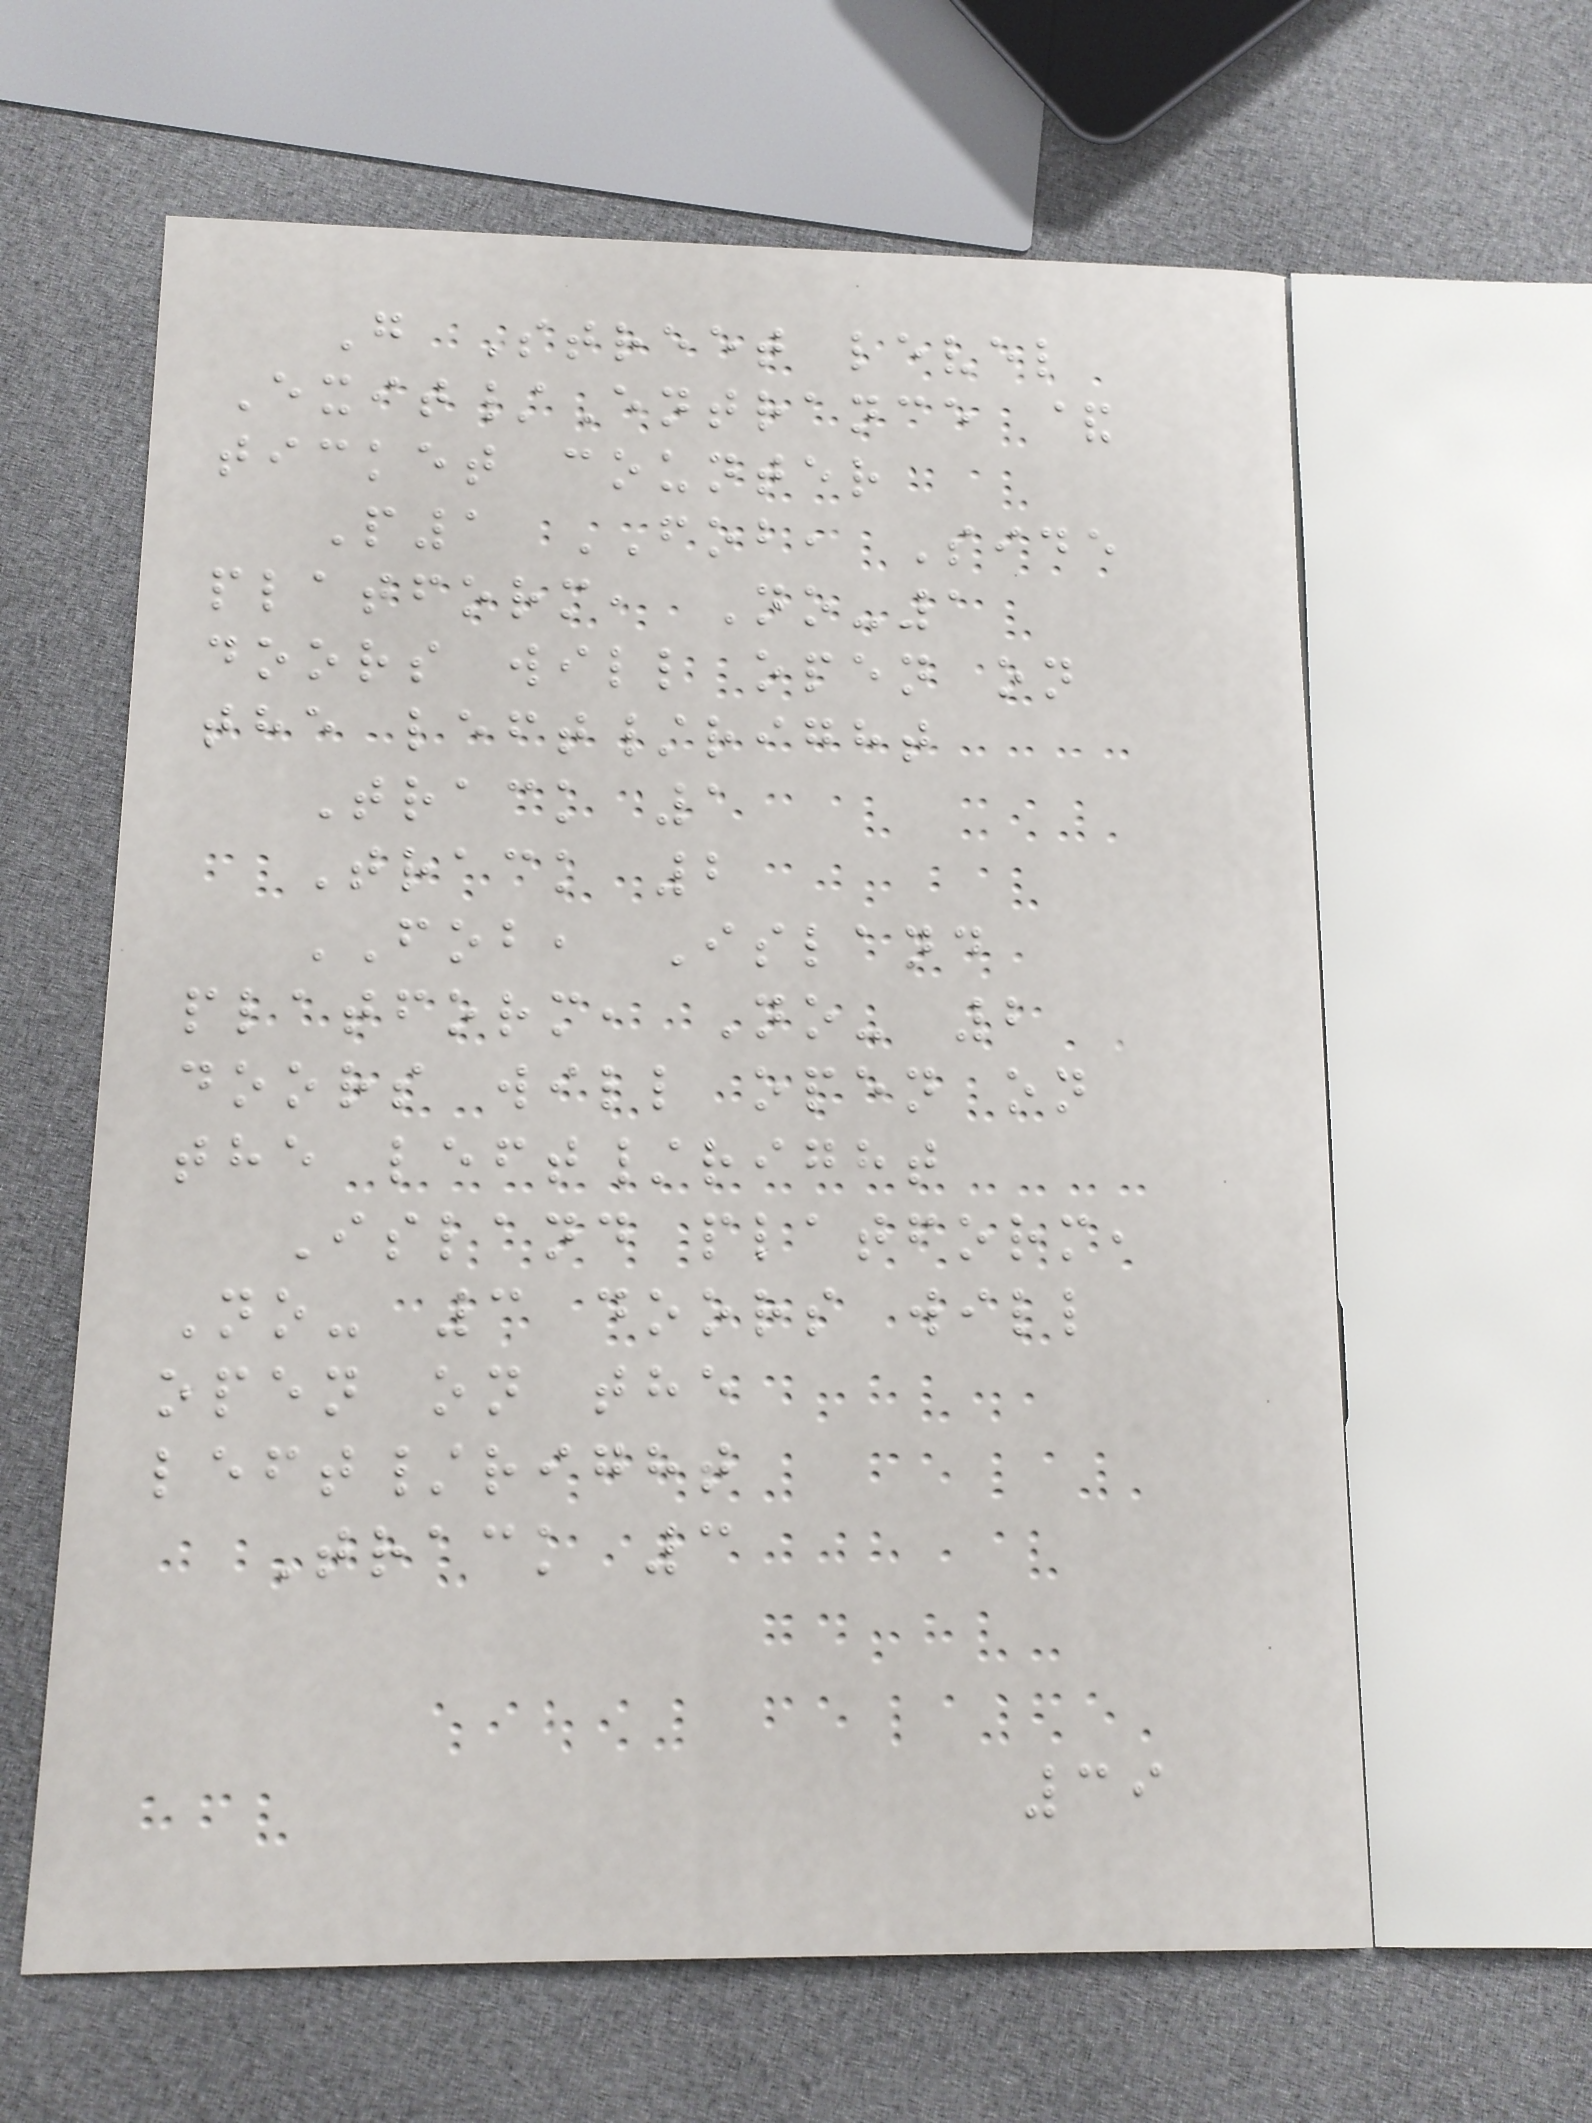G Street level
Exit/Entrance &
ticket counter
P1 FOB, Side
platform, No-1
doors will open on
the left/right
Track 1
Track 2
FOB, Island
platform, No- 2
doors will open on
the left/right
Island platform,
No- 3 doors will
open on the
left/right
Track 3
39
